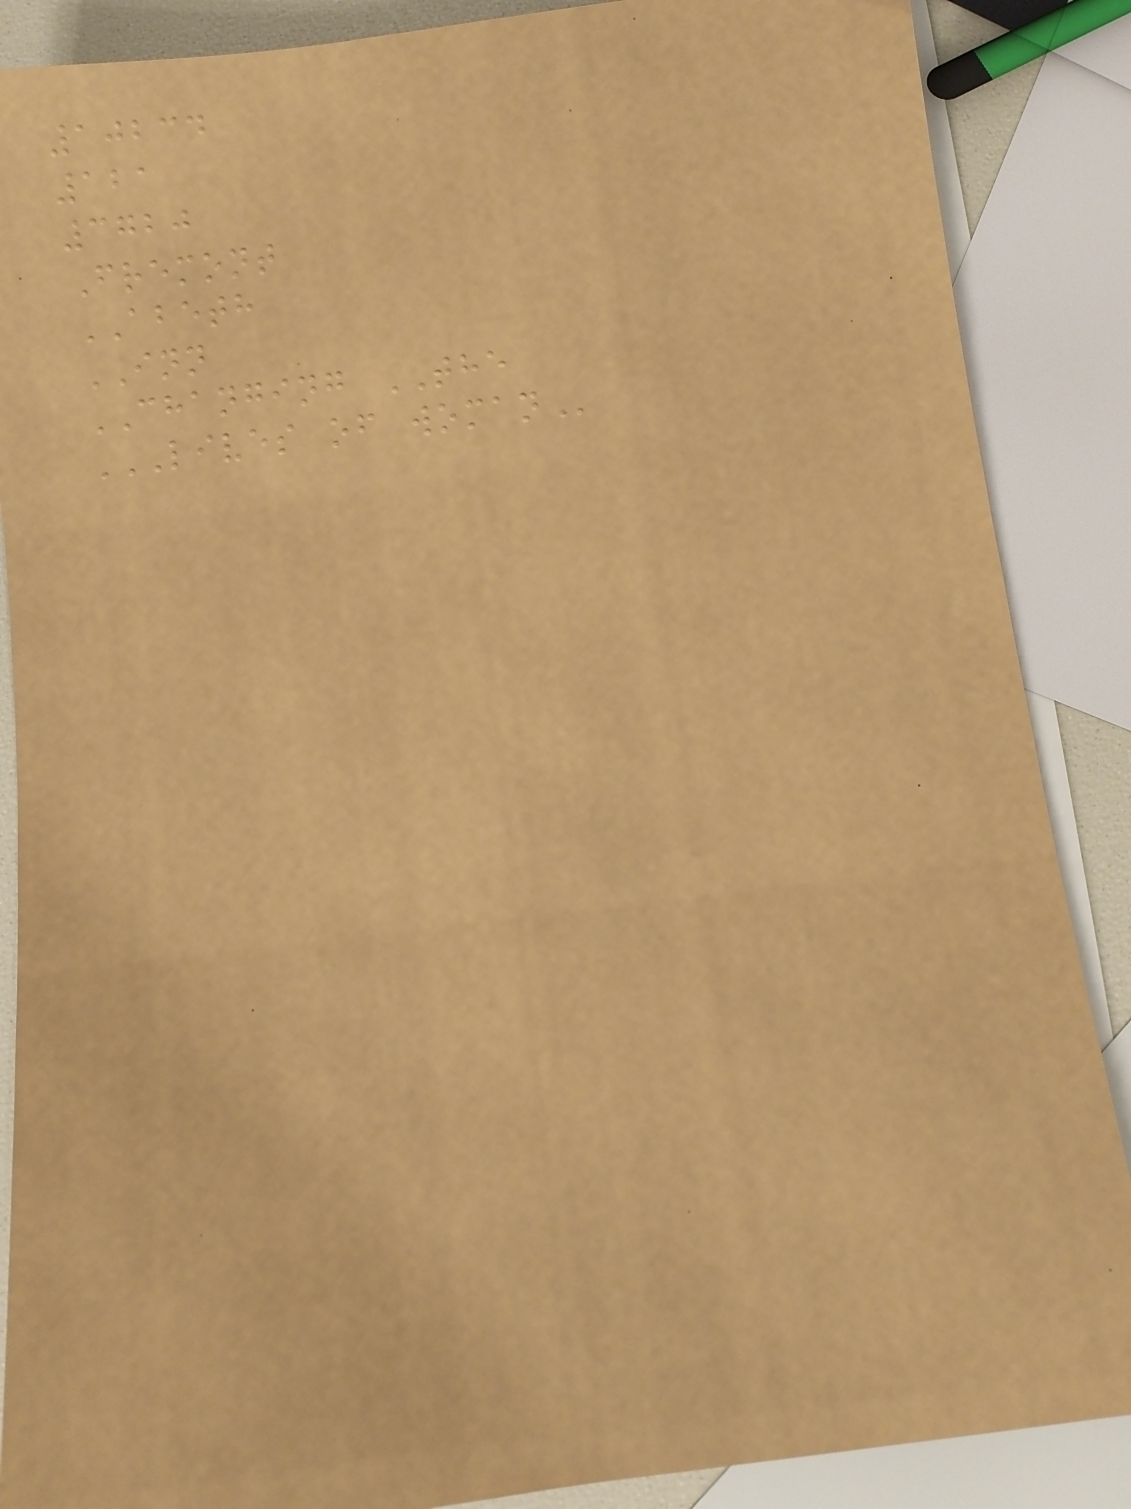10234
121
3720
Fremont
ABETH
INN
CHANGING THE
LIVES OF WOMAN
